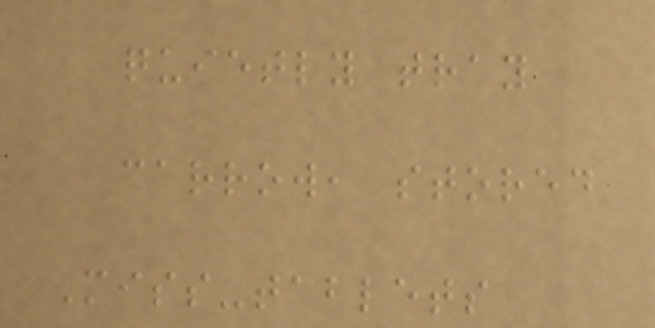quietly tray
carrow, stored
Miss-tablets
